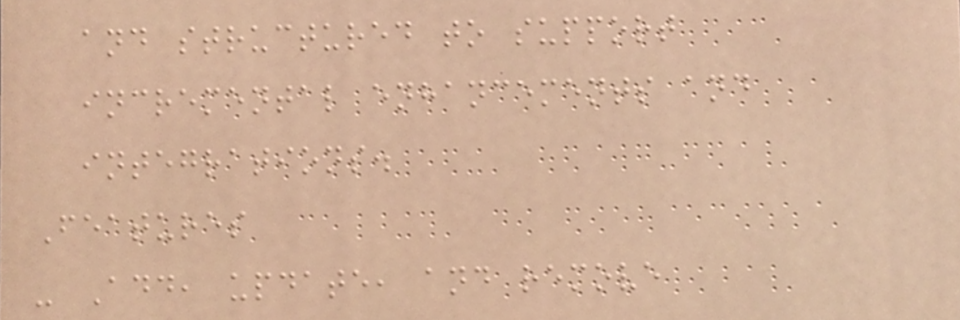and structured to support
incremental enhancements and
integrations.
Features
- Add, update, and remove
